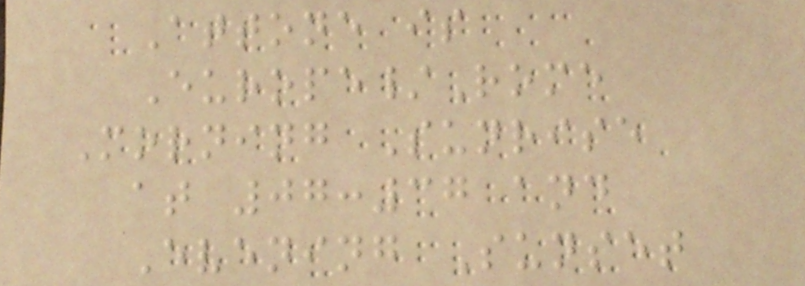Attone is
Europe/Rome
Morning Sunrise
at 07:37 and
Evening Sunset
